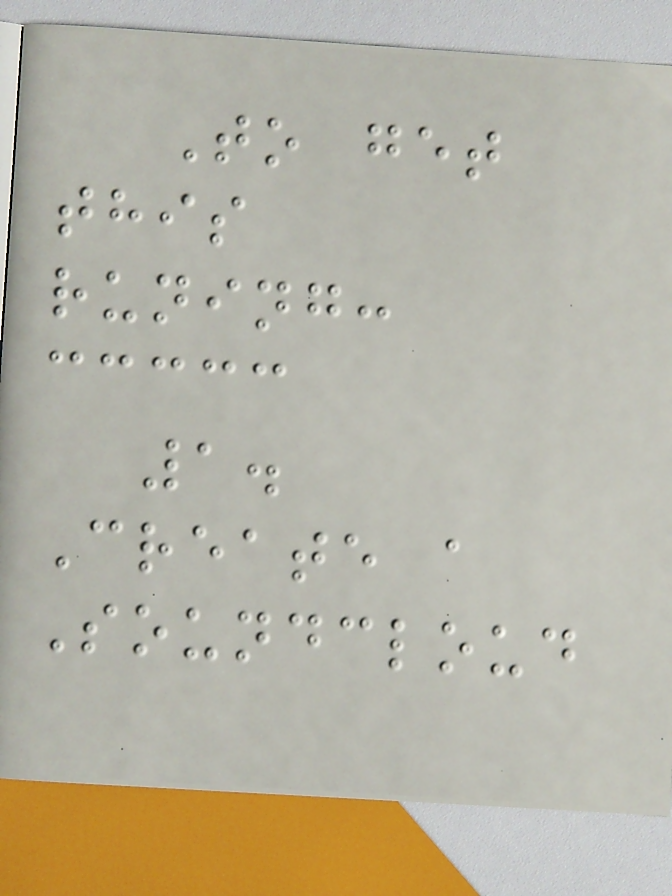To get
this
runing:
1.
Create a
Soundcloud
